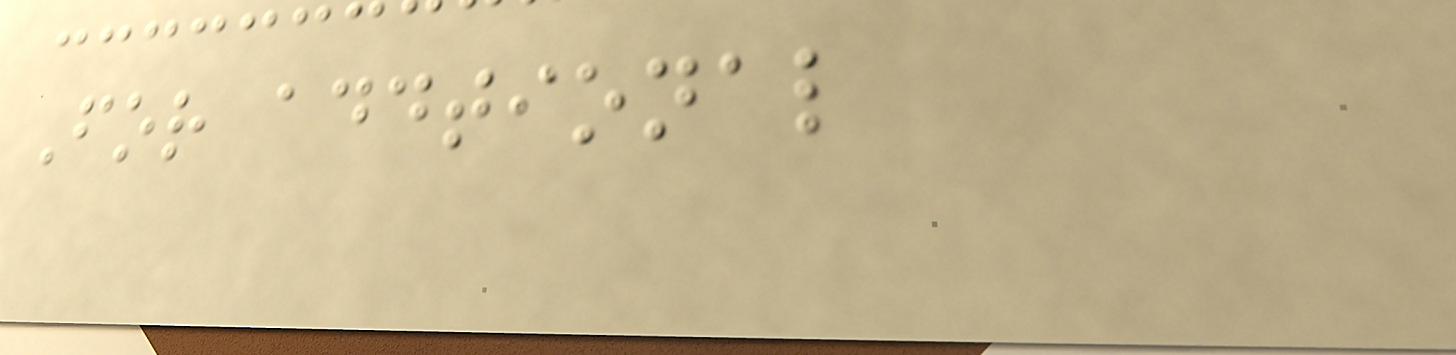For addtional
